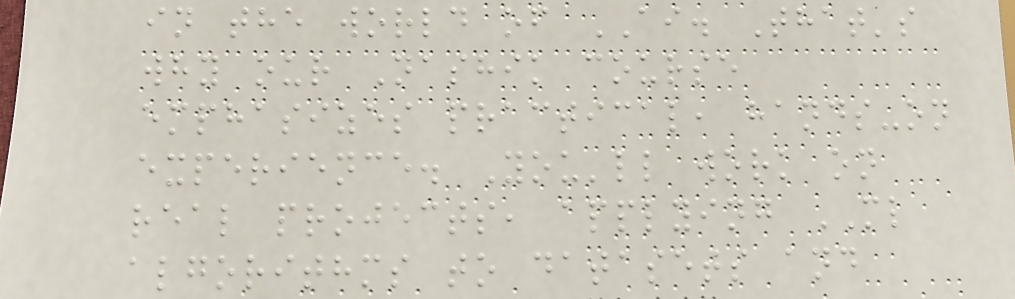in the world of AI. That's
why our Nashik course
emphasizes practical, hands-on
experience. You'll work on
real projects, applying ML
algorithms to datasets and
